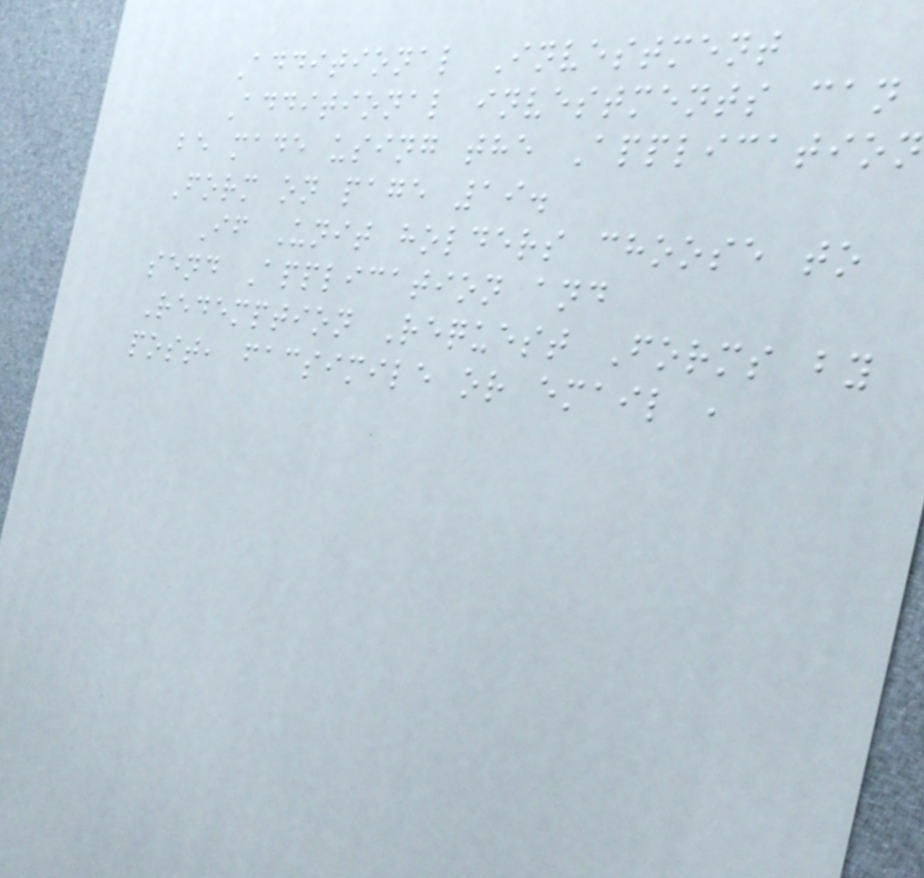Additional Investment
Additional investments can
be made using the Application
Form on page 19.
If Unit holders choose to
send Application and
Redemption Request Forms by
post, facsimile or email ,
